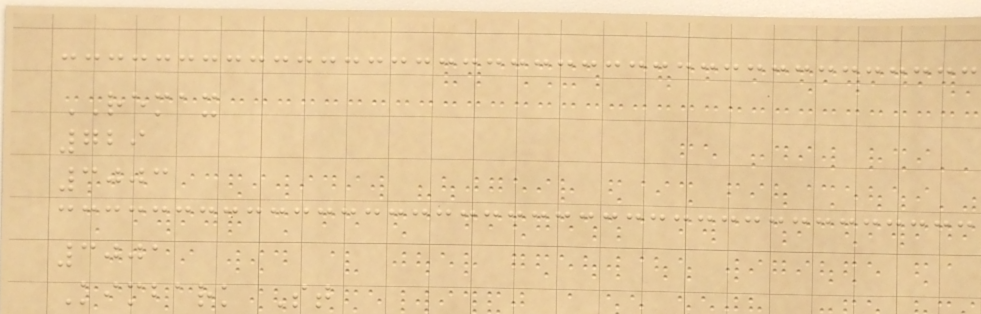REMAX
729
3003
3001
Kimbark St
